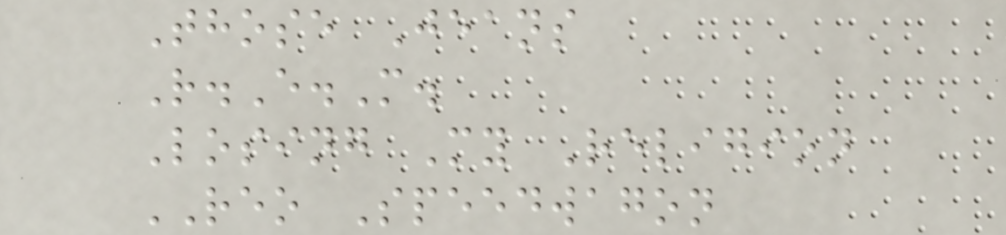Those Jeans
R.E.M.
Losing My Religion
REO Speedwagon
